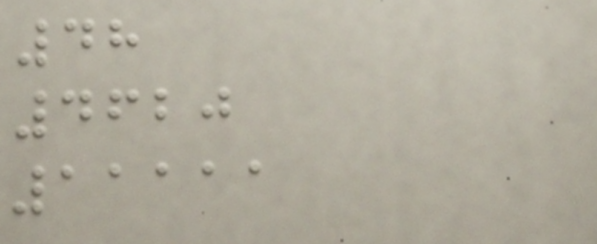48
4620
11111
